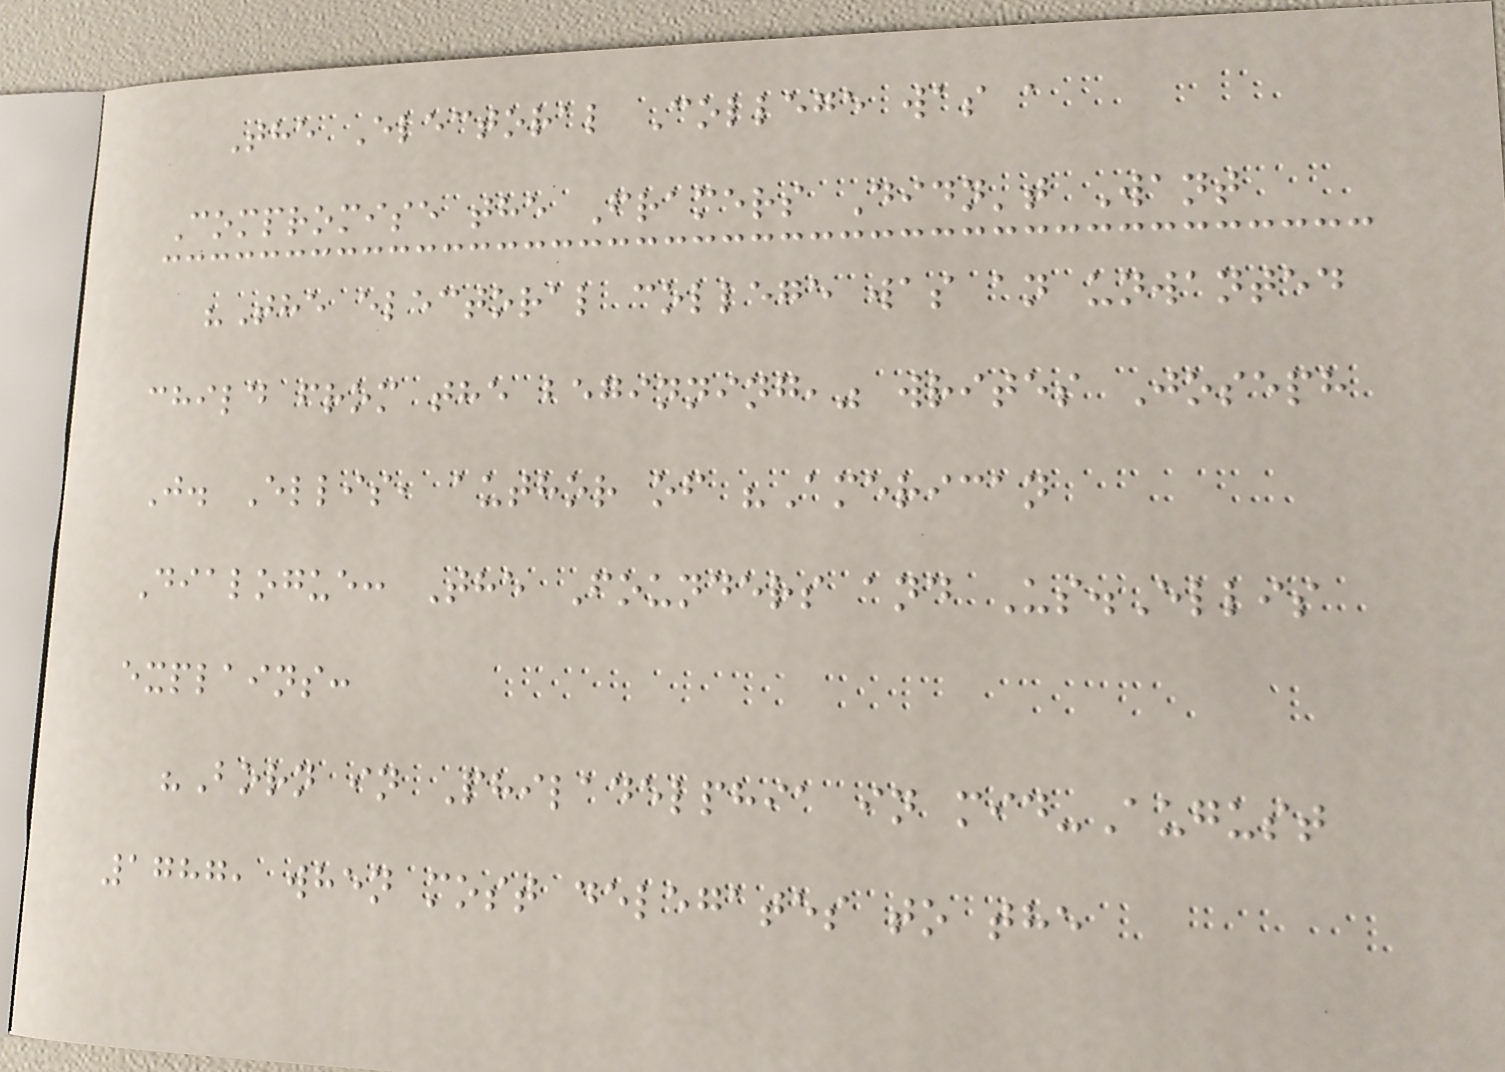The Electoral College was a
Compromise the Framers Didn't Want
"The electoral college was an unwanted
child from the beginning," writes Joseph
J. Ellis, author of "American
Dialogue: The Founders and Us.Ellis
explains:
"Born in Philadelphia in mid-August
1787, when most delegates to the
